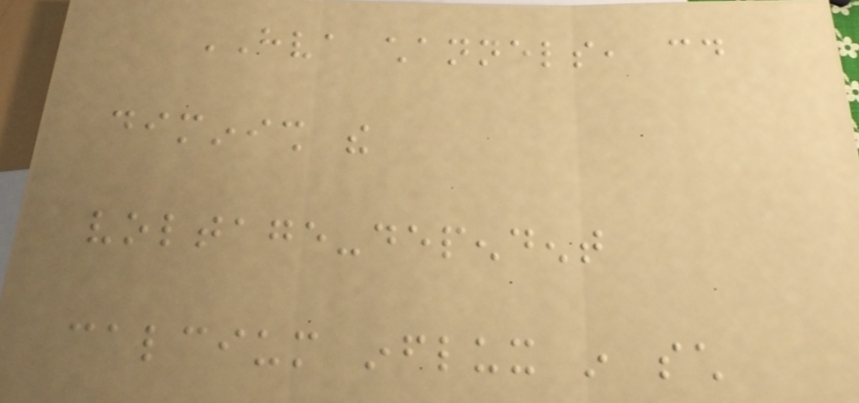HVA channels, could
diminish the
voltage-dependent
calcium influx in such
